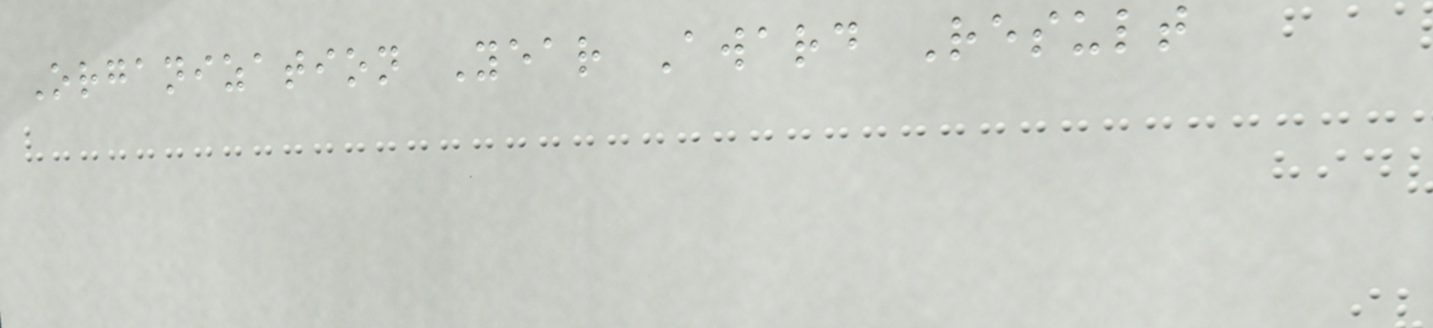Organization Year Award Result
